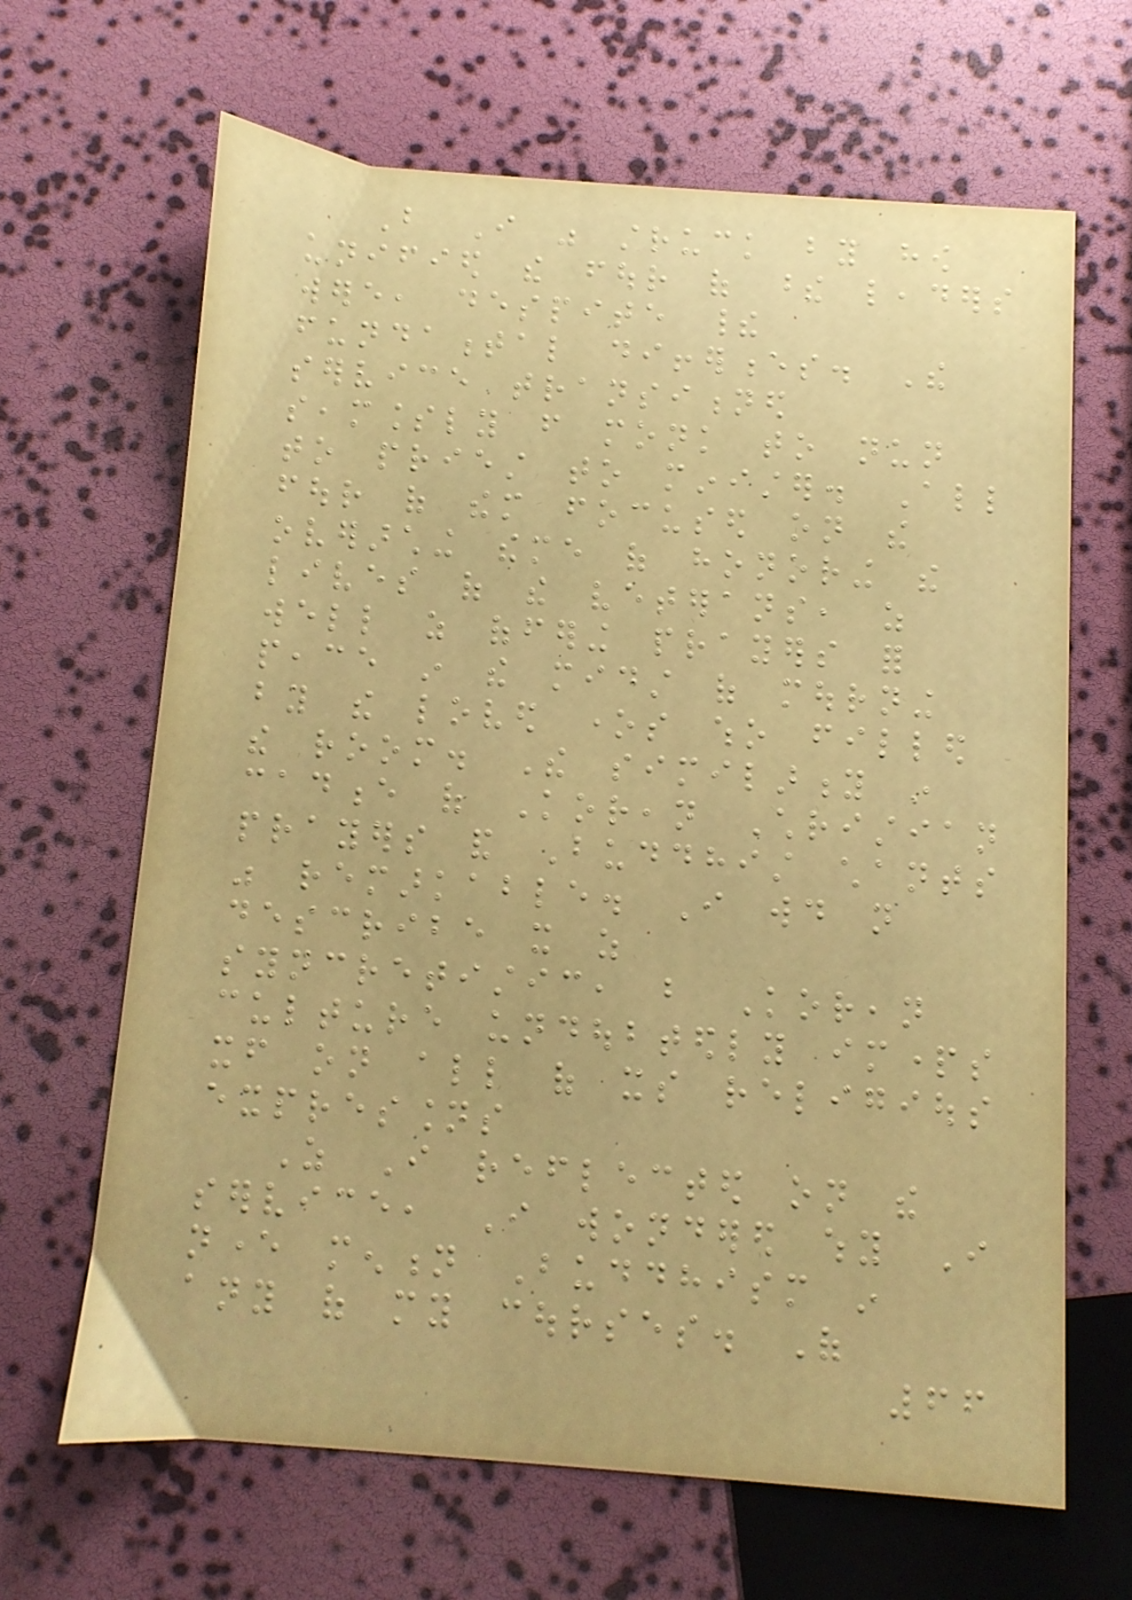But I was struck by how
unified the four of these leaders
were, despite their
fundamental differences. The
service transitioned
seamlessly from monk to nun
to priest to minister. All
four of them focused on the
overarching theme of honoring the
lives of the veterans, as
well as offering prayers for
peace in the midst of mourning
by the loved ones who filled
the room. The similarity in
cadence of Korean Christian
prayers and Buddhist chants
was remarkable. I would not
describe it as
syncretistic, but Korean
culture undoubtedly imparts
itself on all of its religious
expressions
As I reflected on the
service, I wondered why I
never mention Buddhism in
any of my courses. Of
66
